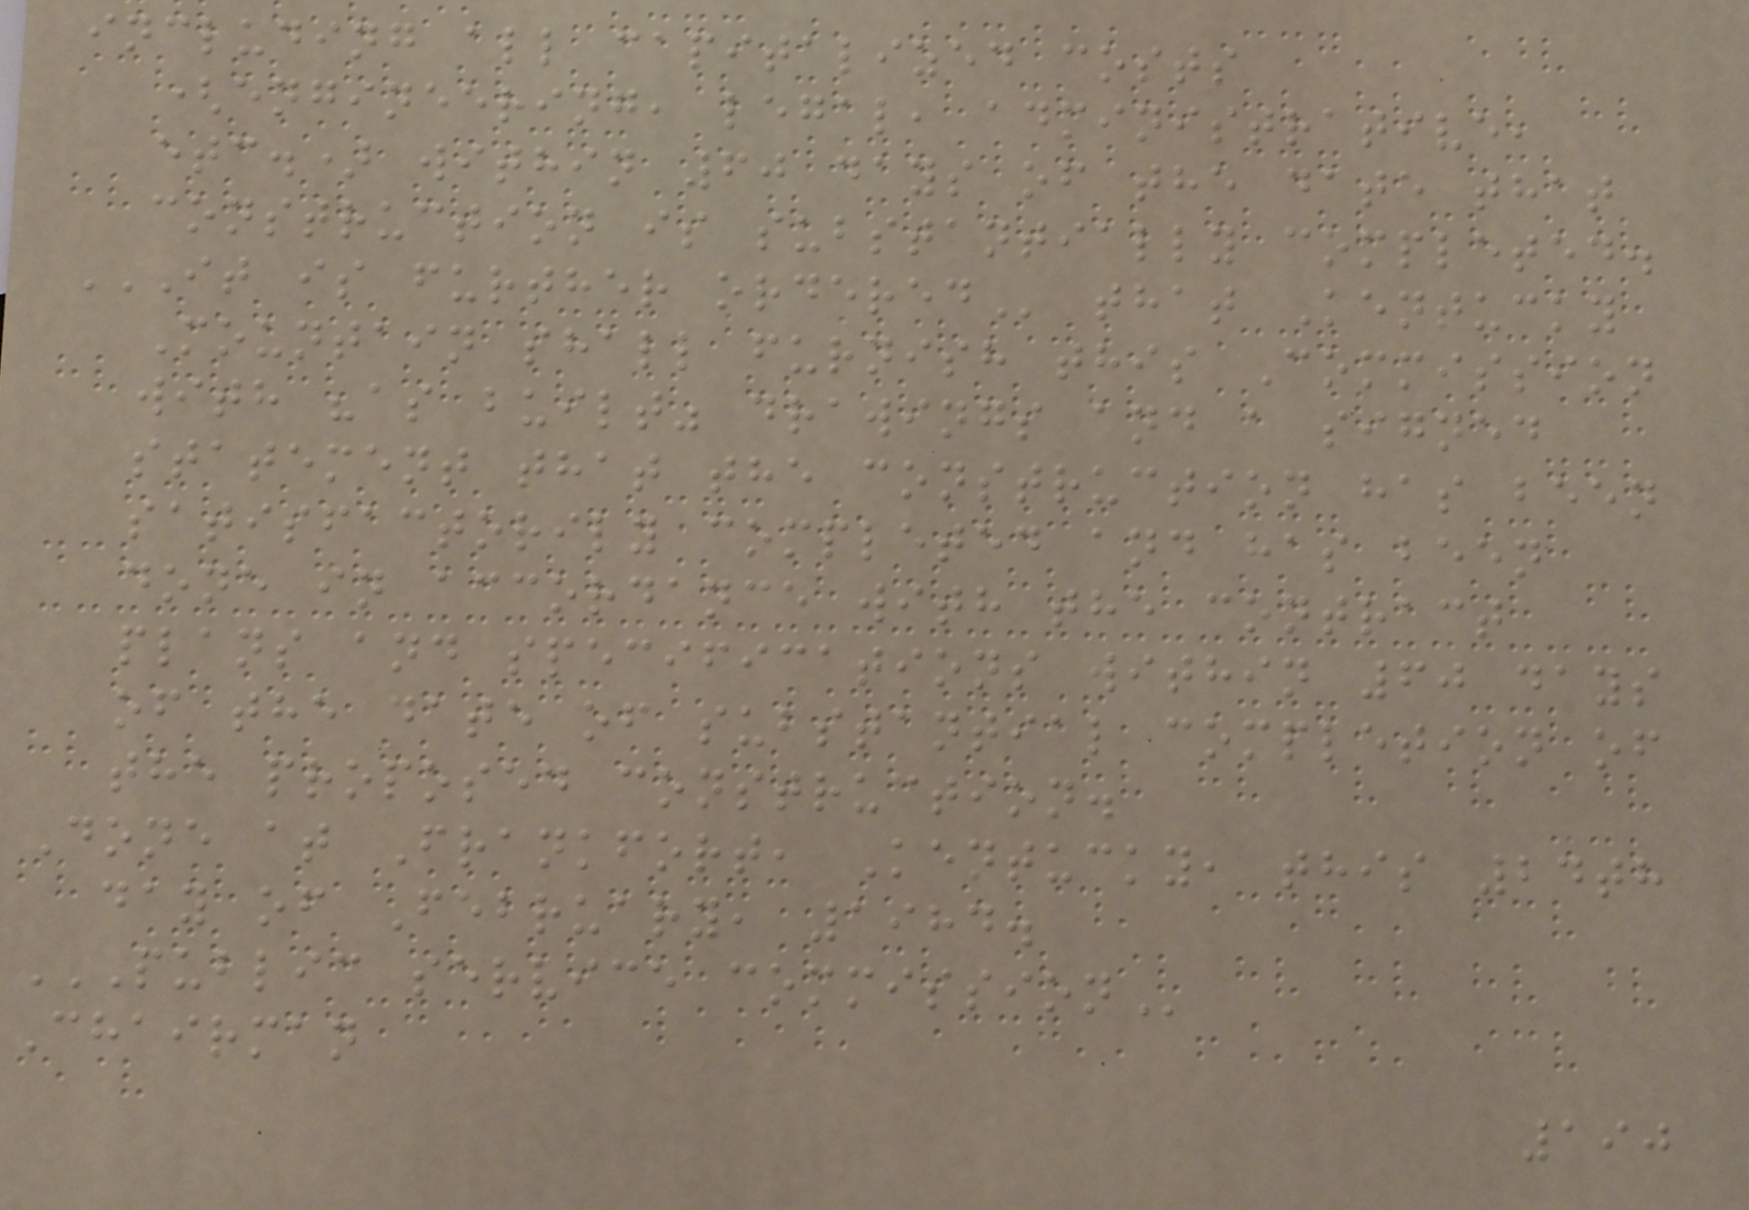including all capitalized costs
(engineering, legal, administrative,
etc.) within 60 days of the date that
construction is substantially completed.
IT IS FURTHER ORDERED that Kentucky
Mountain shall furnish this Commission
with "as built" drawings and a signed
statement that the construction has been
satisfactorily completed and has been
done in accordance with the contract
plans and specifications within 60 days
of the date of substantial completion of
the proposed construction.
Done at Frankfort, Kentucky, this 24th
day of February, 1984.
PUBLIC SERVICE COMMISSION
Chairman
190
